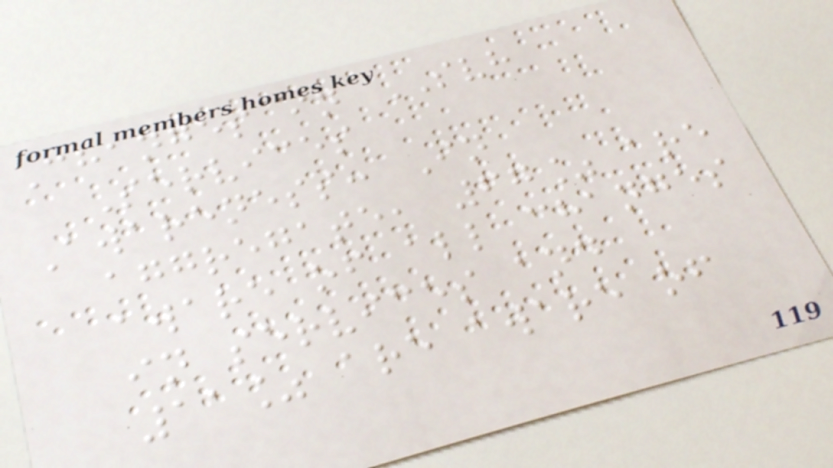Changes in SVH
Services
Awareness: In
aggregate, 67% are
aware of all changes
in services and
11% are aware of
